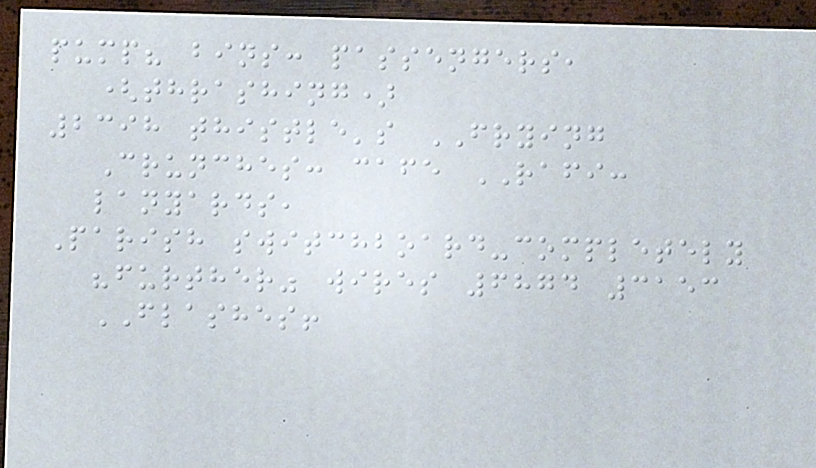pump? bins: passengers,
(thrashing)
2398 thistle's FRYING
Crunches: cafe RAFI:
lanyards,
Parish switchboard-completely
"further" wires 6874 3153
FLASHES!
